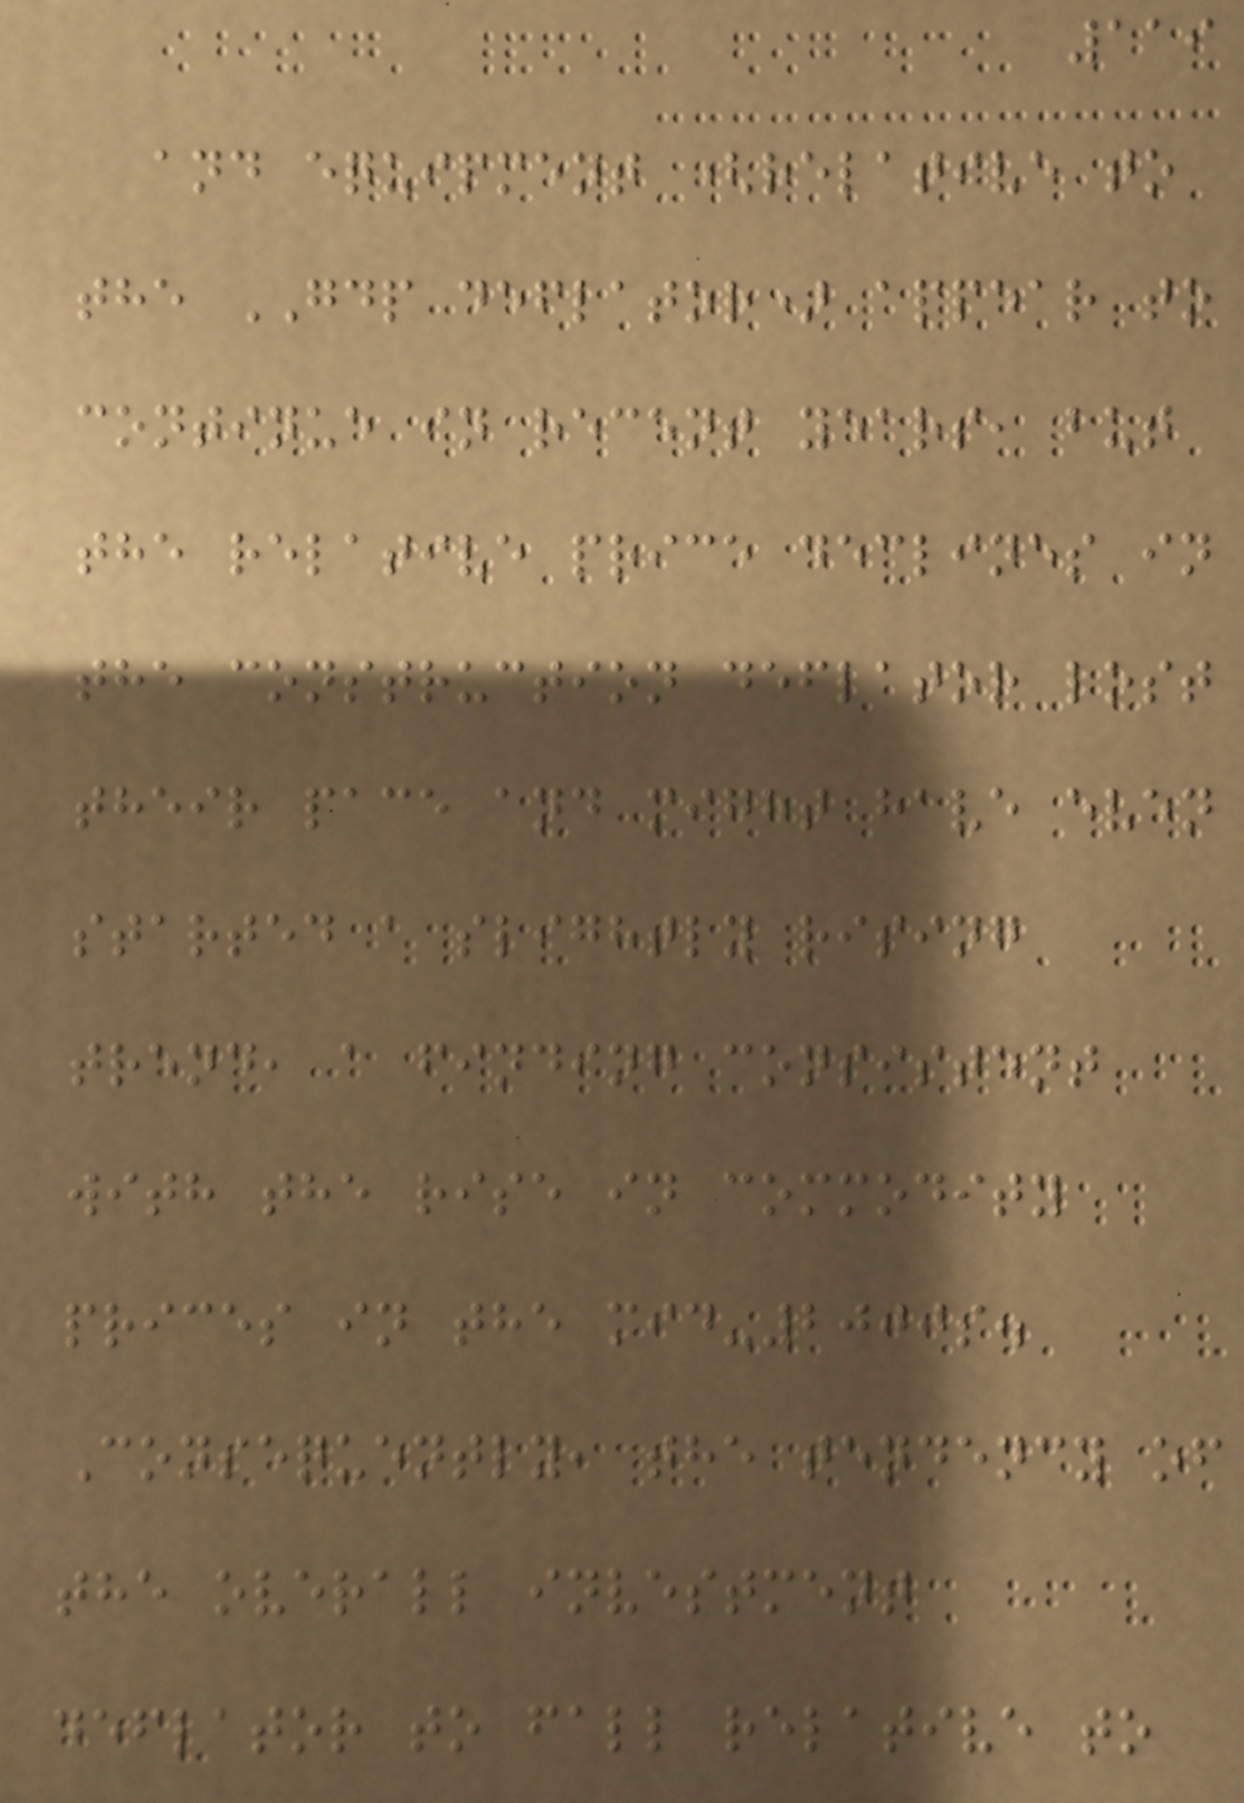119
and equipment (relative to
the GDP deflator) appear to
continue in recent years, but
the relative price declines in
the construction deflator lost
their pace and might have even
started a slightly rising
trend, a finding consistent
with the rise in commodity
prices in the mid-2000s.
Consequently, the tendency of
the overall investment
deflator to fall relative to
